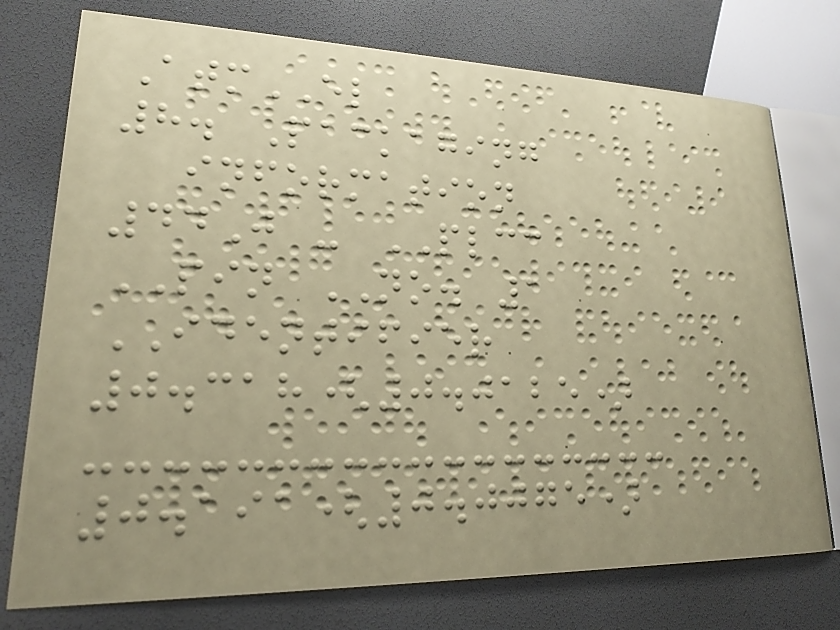AtmEL
8. Packaging
information
44J - PLCC
PIN NO. 1
IDENTIFIER
0.318(0.0125)
0.191(0.0075)
